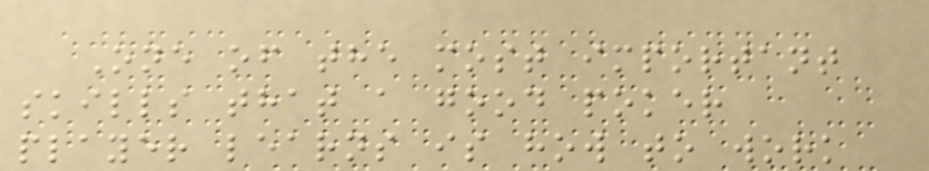One of the most important
skills that a good poker
player learns is how to work
